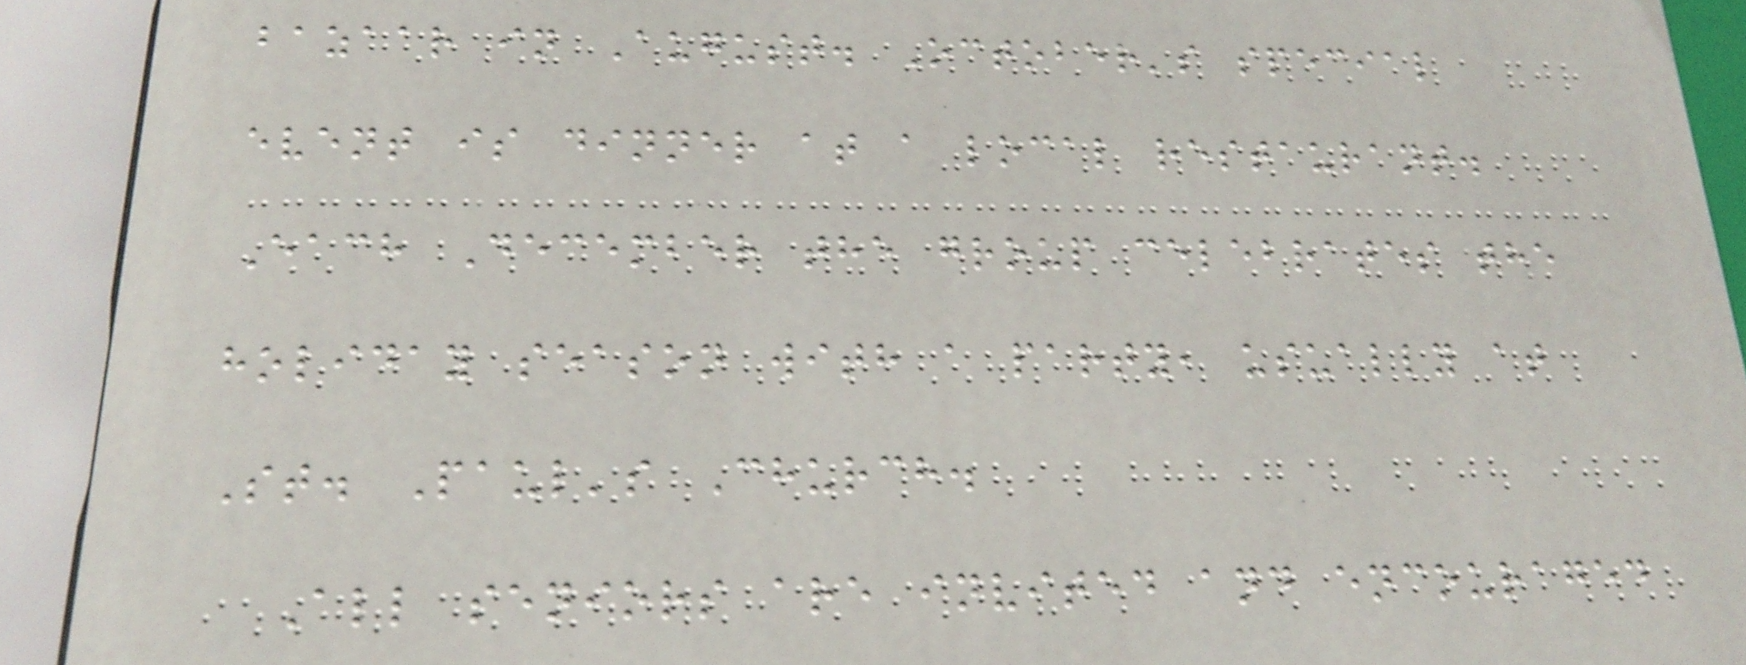bazaar in August. October's special
event is dinner at a local restaurant.
Each December the group celebrates the
holiday season with a party, usually at
St. Paul's Church.
All seniors are invited and encouraged
